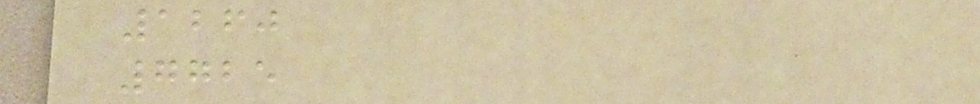1260
7725
